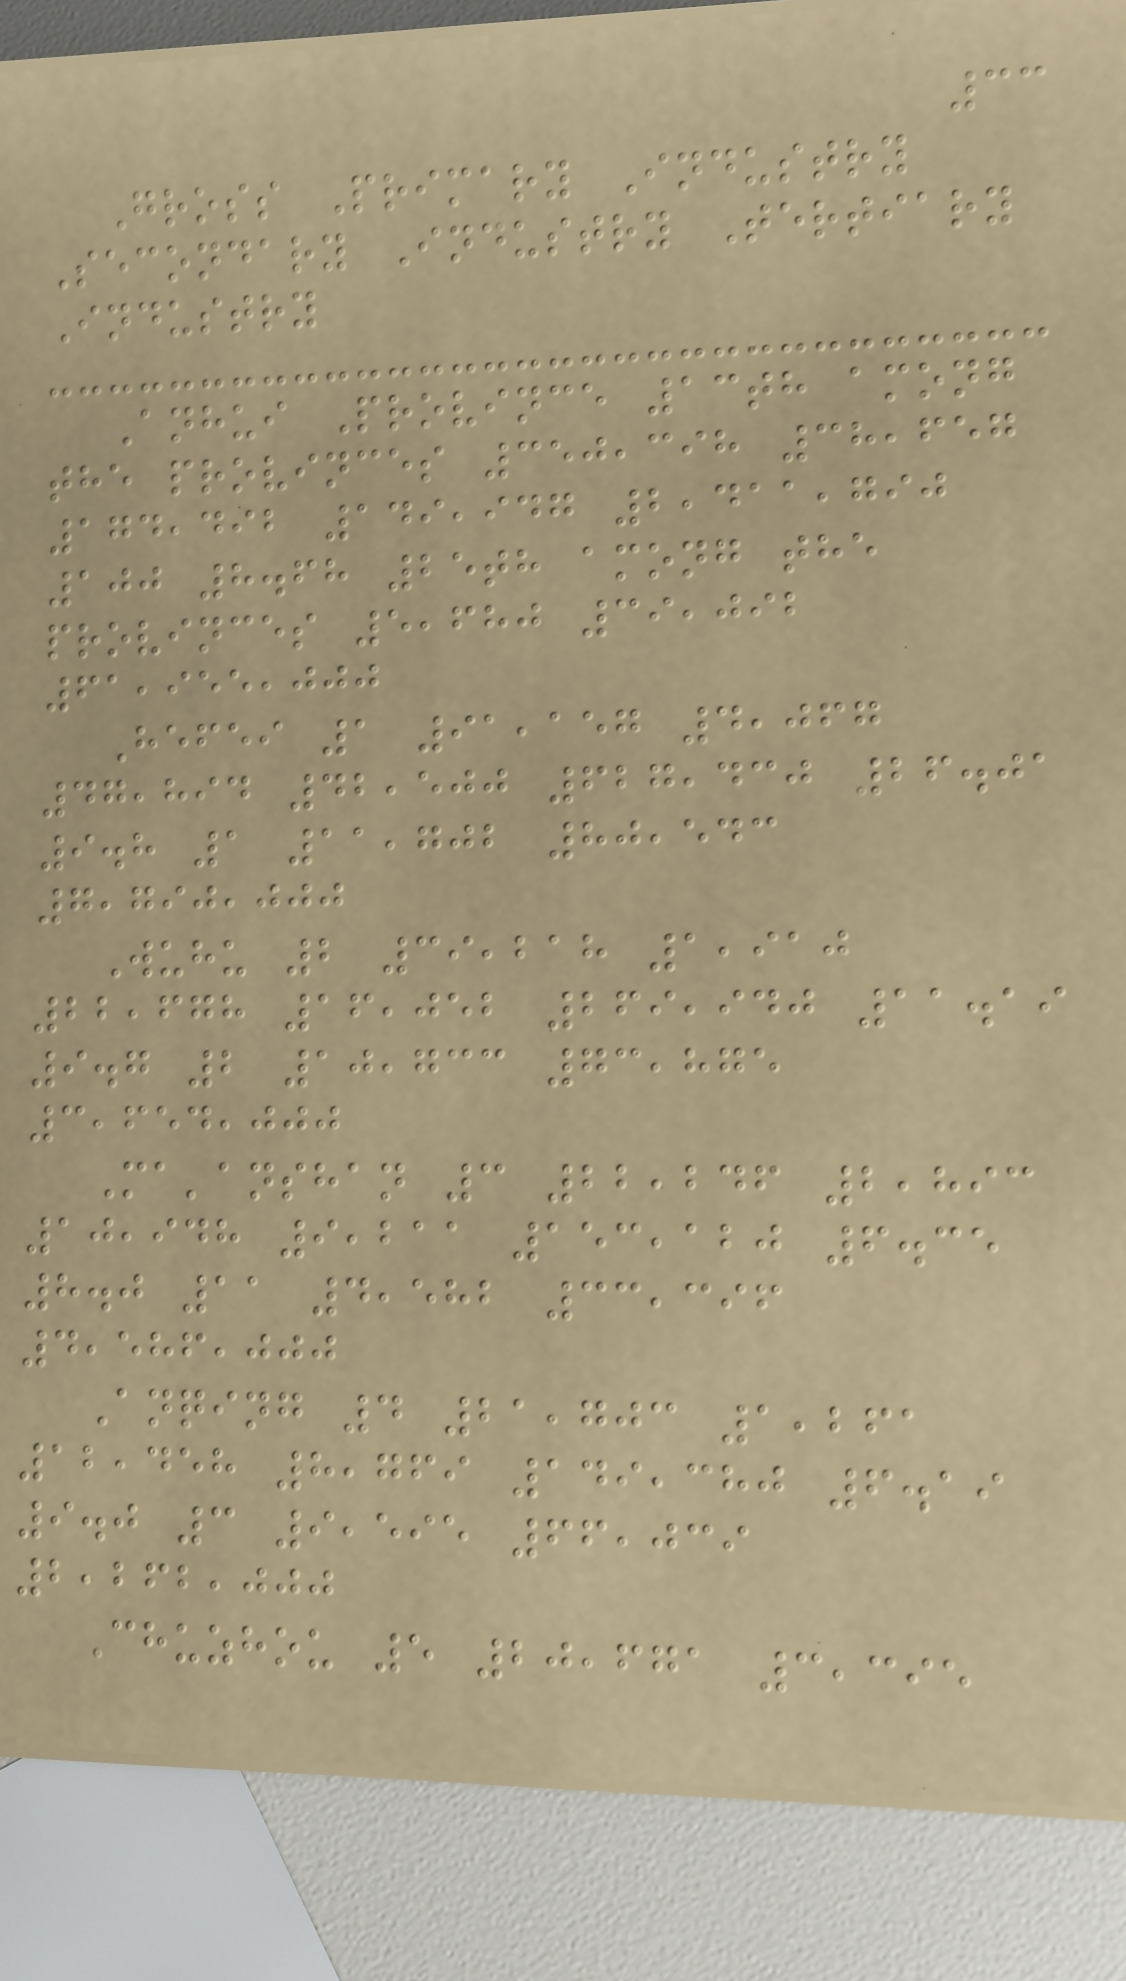33
Gross Primary Industry
Secondary Industry Tertiary
Industry
Anhui Province 13th among
the provinces 350,398 38,657
174,492 149,947 2,411,790
100 8.68 25th among the
provinces 5,680 39,092
61,955,000
Hefei 1 91,157 4,067
47,894 42,500 627,430 26.01
9.8 1 11,702 80,543
7,790,000
Wuhu 2 39,218 1,910
22,678 16,052 269,940 11.19
9.7 2 10,733 73,875
3,654,000
Ma'anshan 3 22,246 2,893
10,948 9,211 153,120 6.35
8.0 11 4,582 33,396
4,586,000
Anqing 4 21,703 1,261
12,458 8,769 149,380 6.19
9.0 3 9,595 66,039
2,262,000
Chuzhou 5 20,671 3,395
